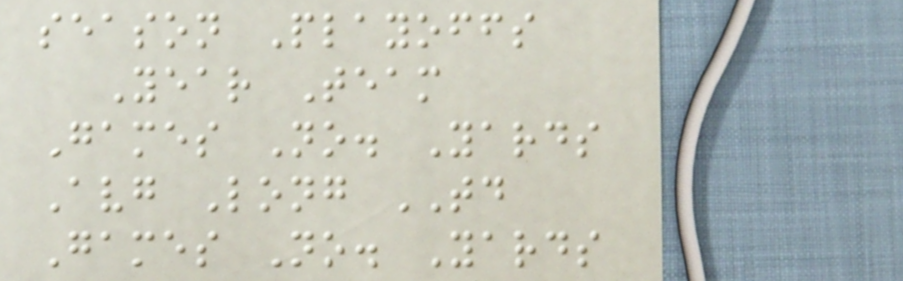season Playoffs
Year Team
Games No. Yards
Avg Long TD
Games No. Yards
